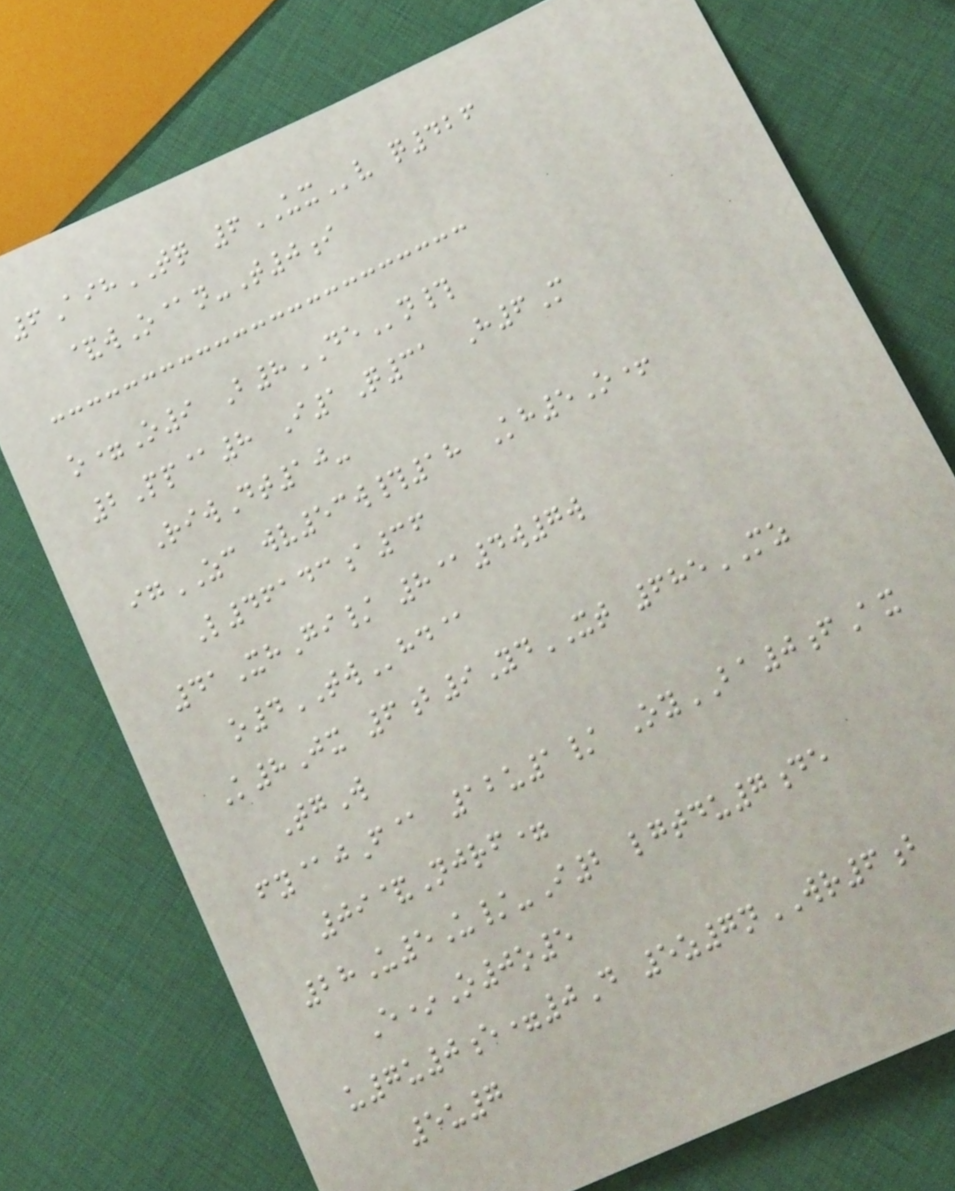6AihTQ 6UXv q426
&wO@n-T0i
o=O9 B8DEn#
2Pp@8 I1Q31 H6M
RiwDt10-
igZC wv53w#18 Kh5O+
L46143a36
41XhGi/ 8@4w7w
o4TWhd@
K8Jx 6b9YdXT 685MZ
TgW
fy@jF@ 12u1/ OyBA0fAx
09&Njrf=
28U5U/-I2 lgtdu7de
E*O0o5
u7u0e=0D 5z7nWR6b
5u7
